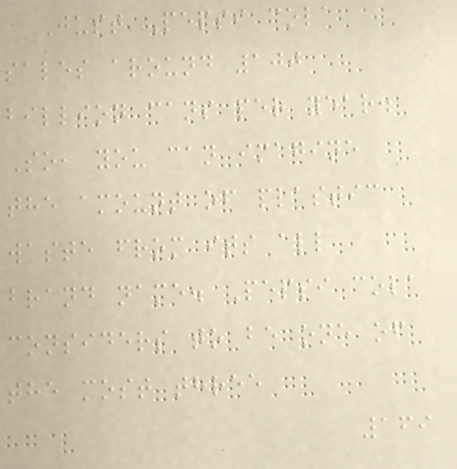Just Pepsi cola
sales around 100
billion cans per year.
So, you can imagine
the amount of plastic
waste from its all
brand name. Pepsi cola
considers to be one of
the most three
169
